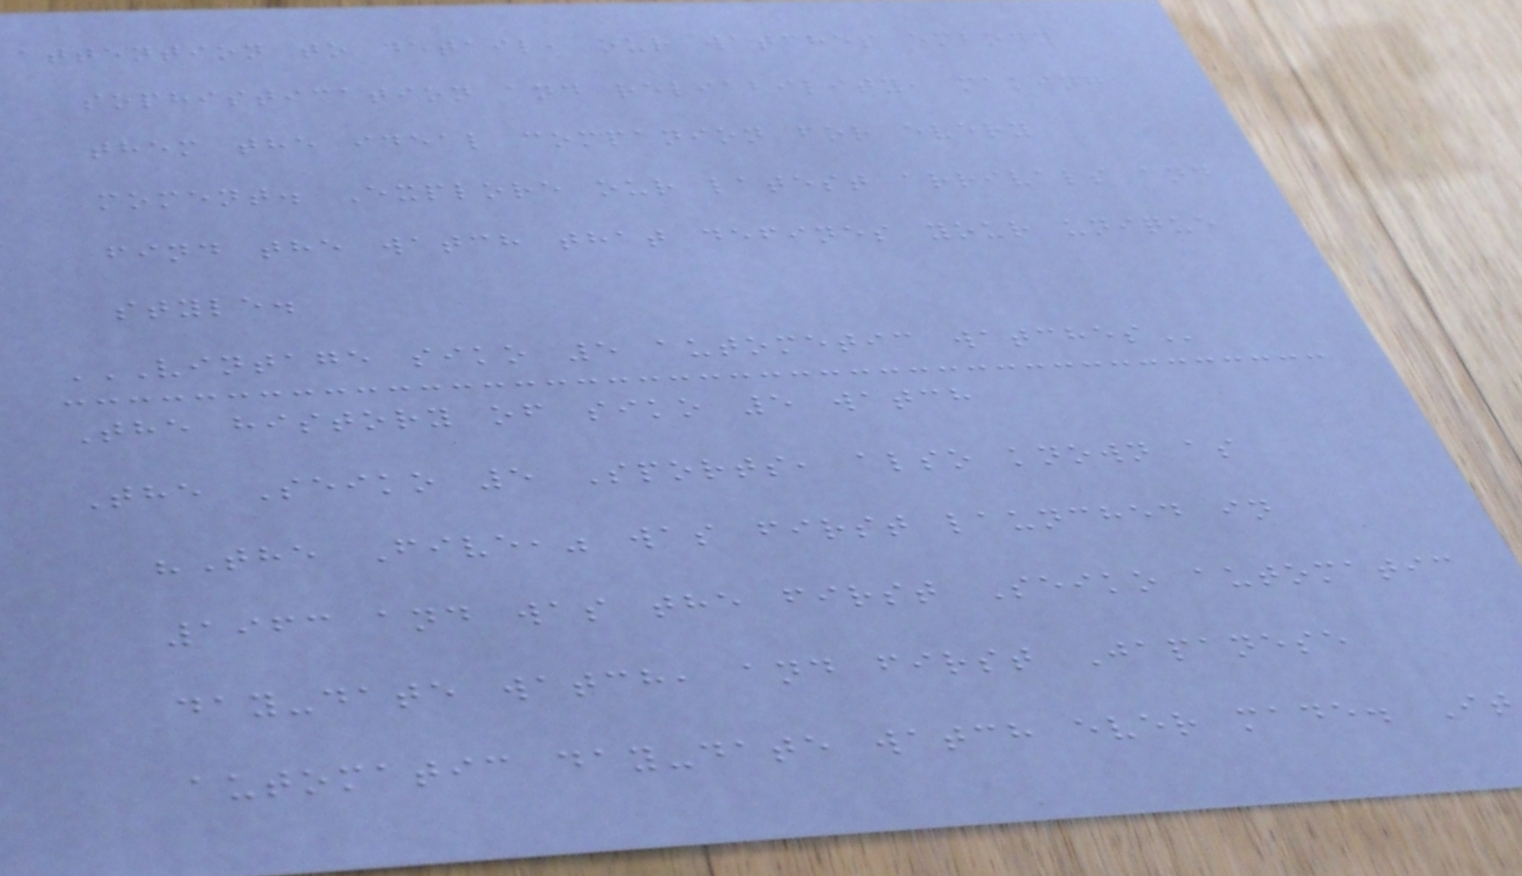attention to detail, our watches embody
sophistication and reliability, making
them the ideal companion for every
moment. Explore our latest arrivals and
find the watch that defines your unique
style.
VINTAGE SIKO 5 AUTOMETIC WATCHES
The history of siko 5 watch
The Seiko 5 Sports, also known as
"The Five," was first launched in
1963 and was the first Seiko automatic
day-date watch, and first Japanese
automatic day-date watch ever made. It
